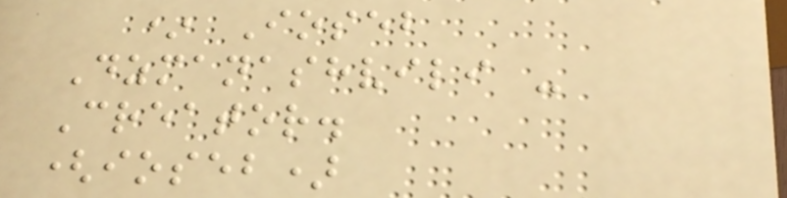* Ioseb
Dzmanashvili -
Creator.
(ioseb)
